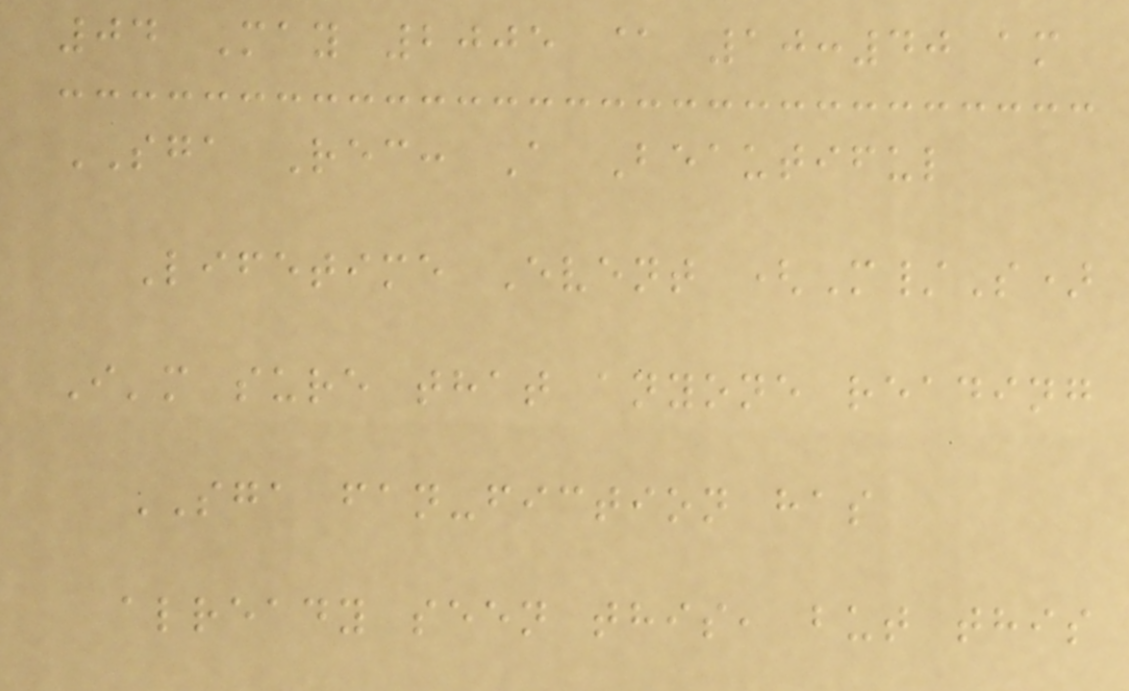04 May 2005 @ 10:40 am
SGA Rec: A Beautiful
Lifetime Event (M/S)
I'm sure that anyone reading
SGA fan-fiction has
already seen this, but this
